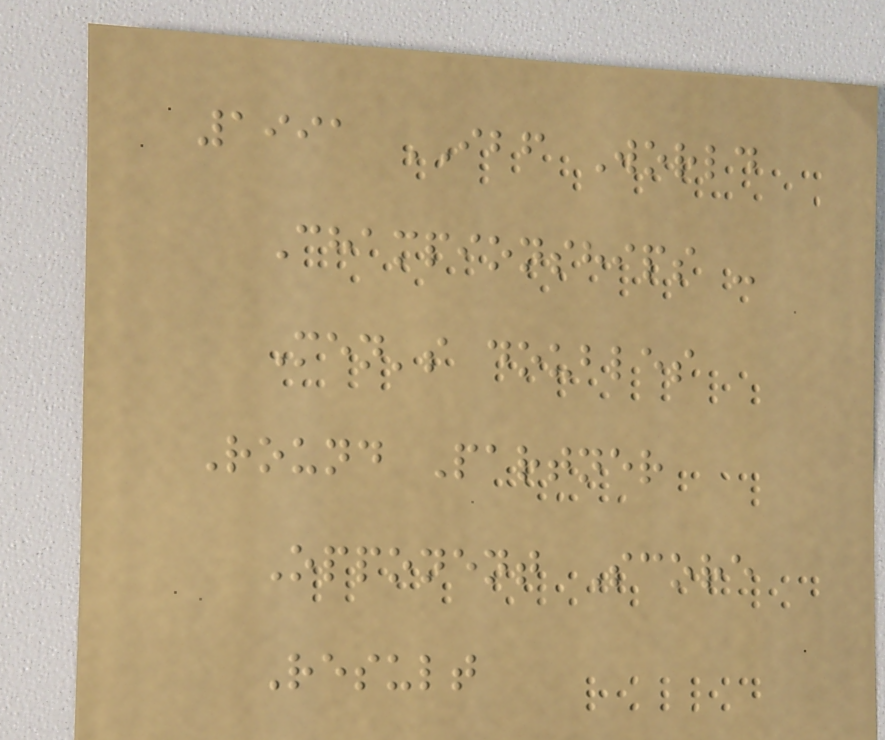1991 IBF World
Championships -
Men's doubles
Round Partner
Opponent Score
Result
